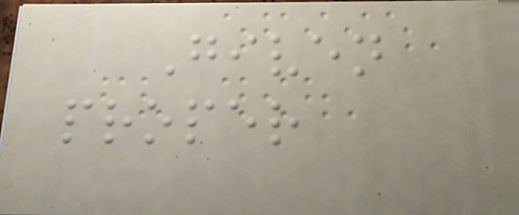Given
proper
